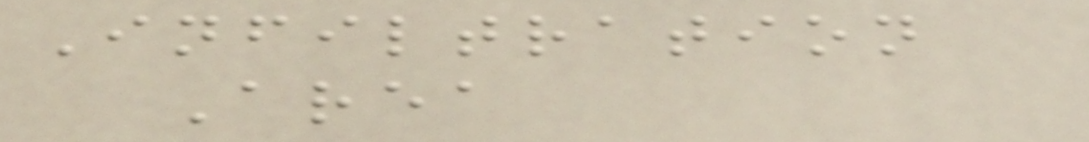Infiltration
Area
